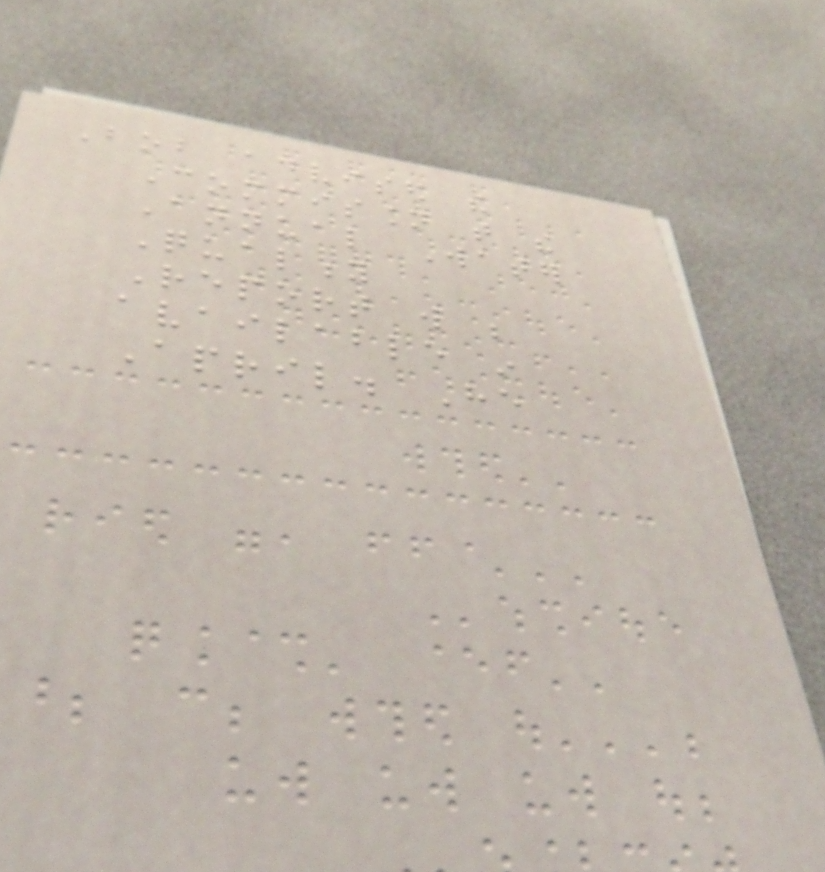Bob advised the
Commission that the
Annual Water
Quality
Report will be
available in
April. He
